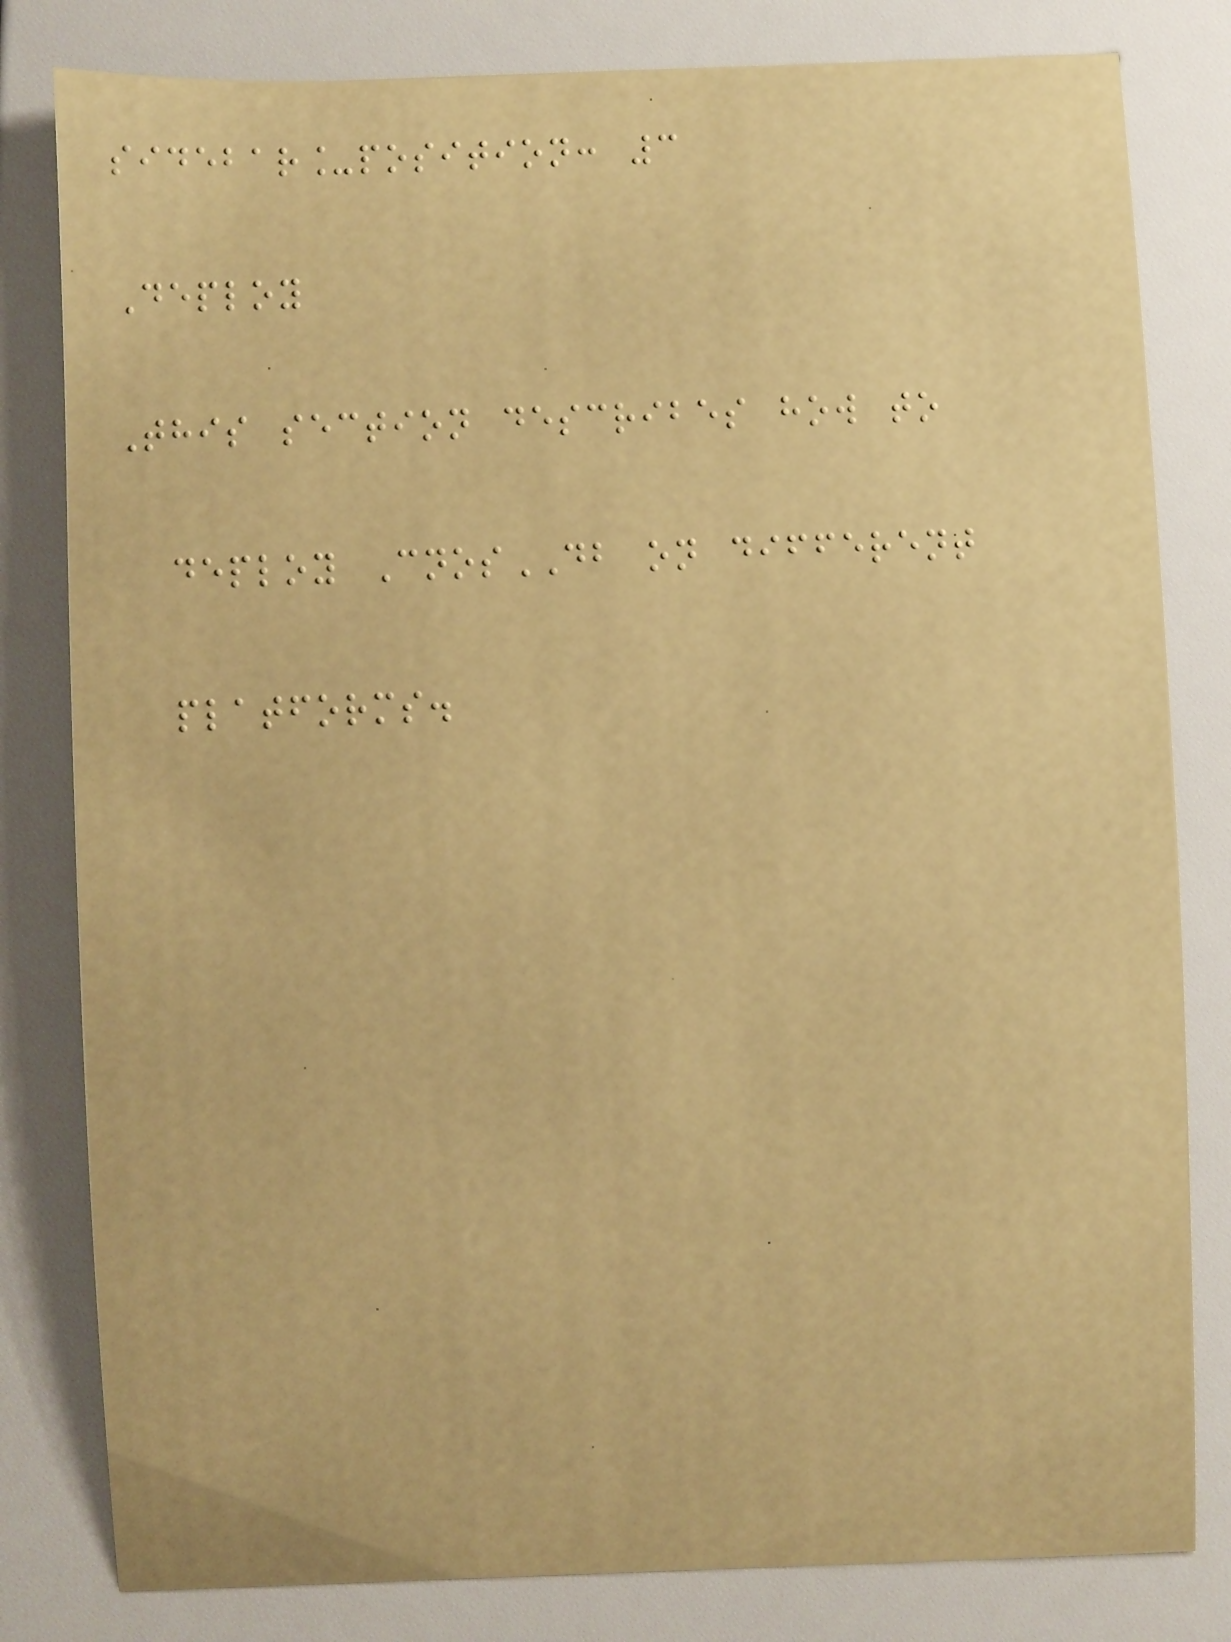sidebar_position: 3
Deploy
This section describes how to
deploy CnosDB on different
platforms.
